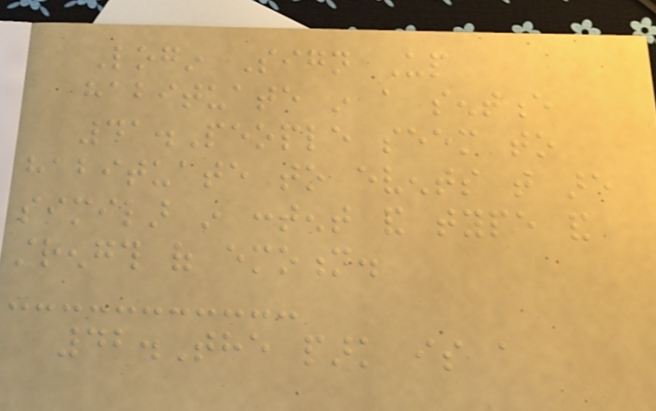Login Sign Up
habituate in a sentence
41.People seem to
habituate to events that are
similar in content and type and
strength of emotion.
42.The park is a
